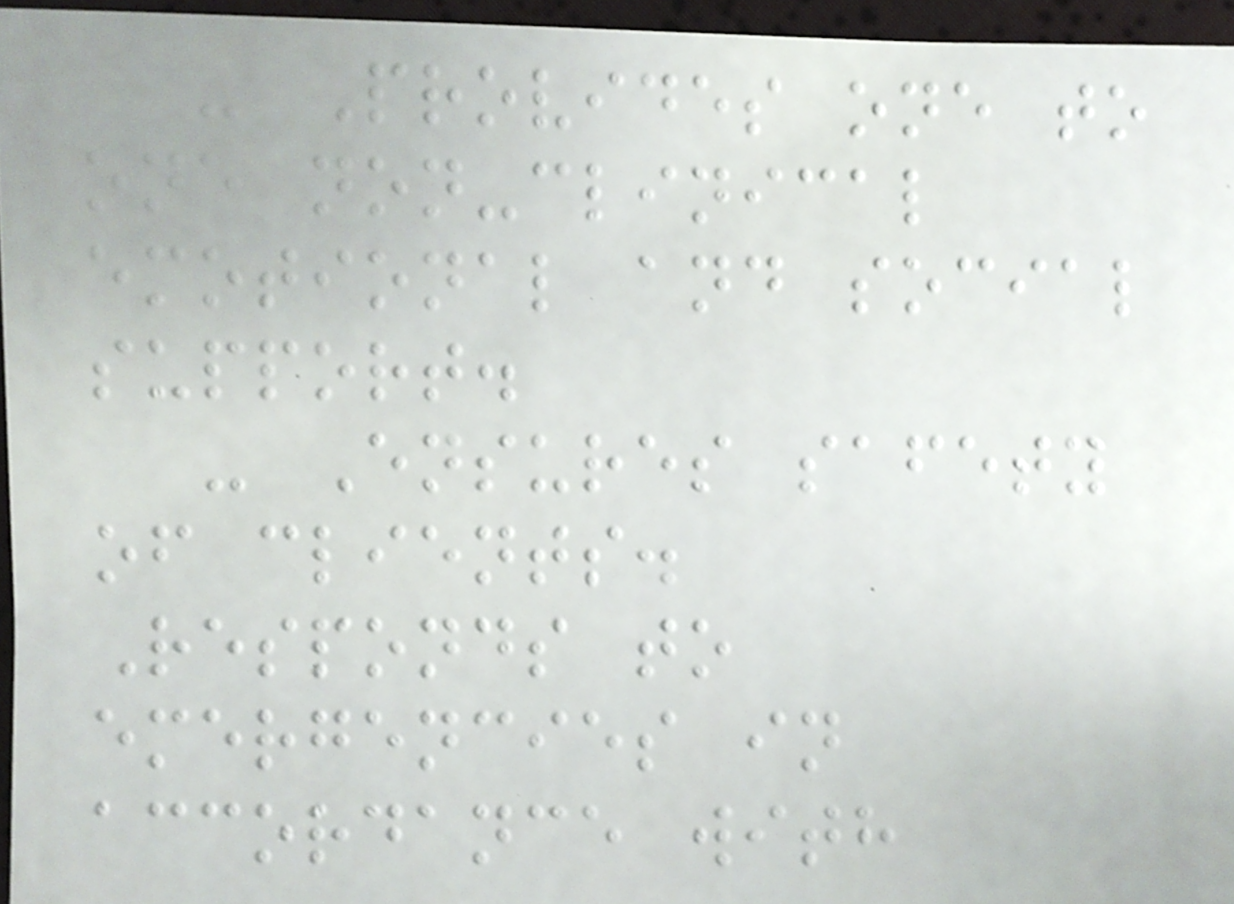- Provides one to
one non-clinical
emotional and social
support.
- Ensures safety
of clients.
Responds to
emergencies in
accordance with
